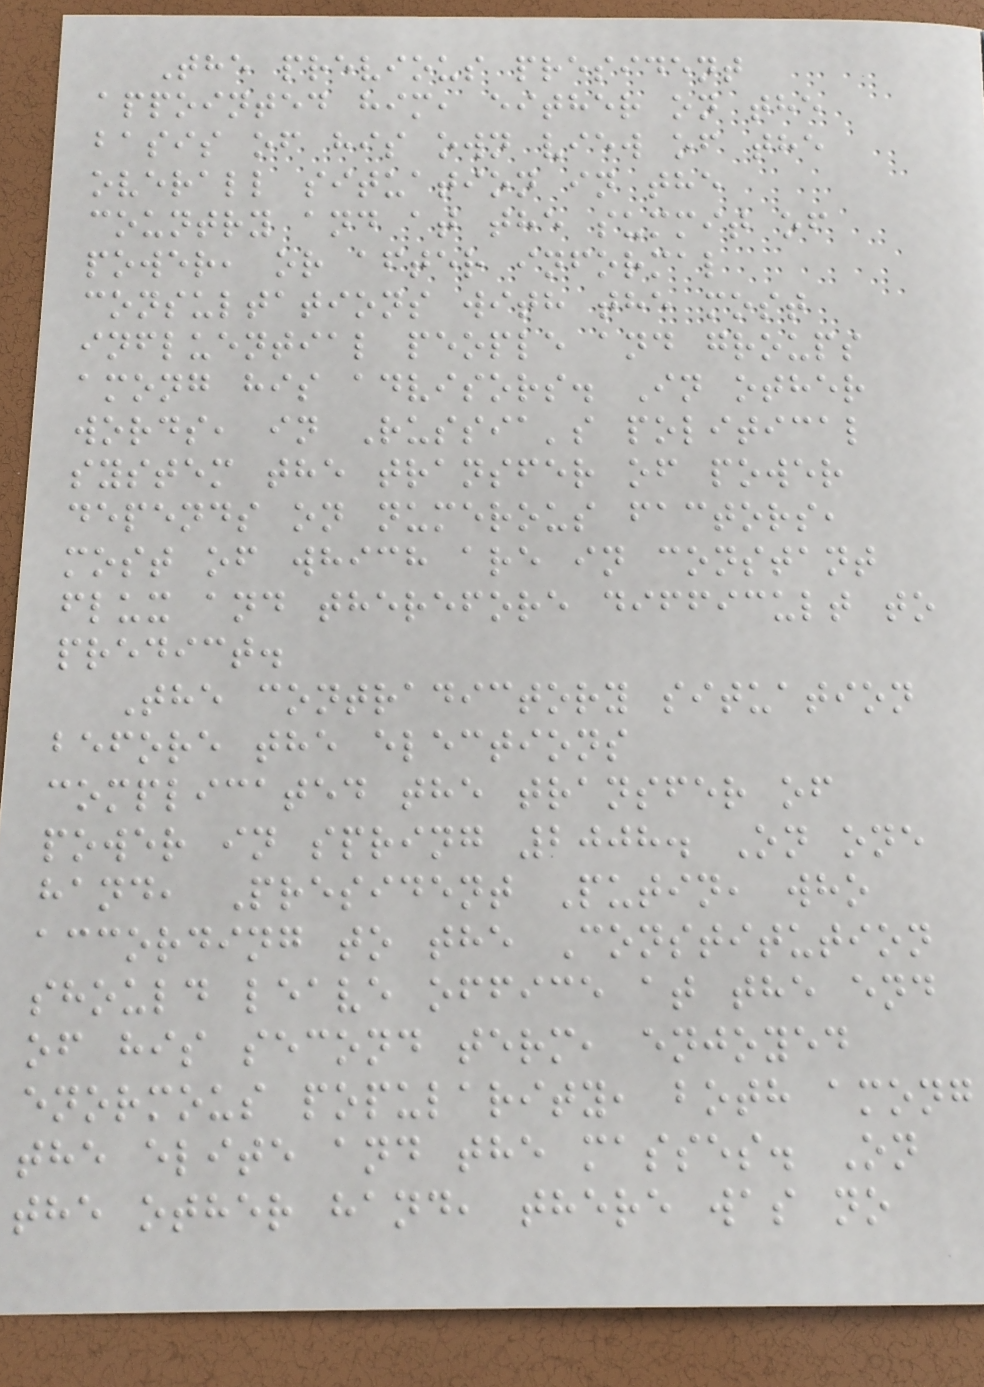The previous president
appointed him, either on the
basis of his own view of the
overall situation in the
country and at the summit of
power, or after informal
consultations with the most
influential people and groups
among his advisors. In other
words, in Russia's political
system the transfer of power
depends on numerous factors,
most of which are in constant
flux and therefore difficult to
predict.
The contradictory situation
before the elections
complicated the transfer of
power in spring 2008. On one
hand, President Putin, who
according to the Constitution
should leave office at the end
of his second term, enjoyed
enormous popularity, both among
the elite and the masses. On
the other hand, there was no
